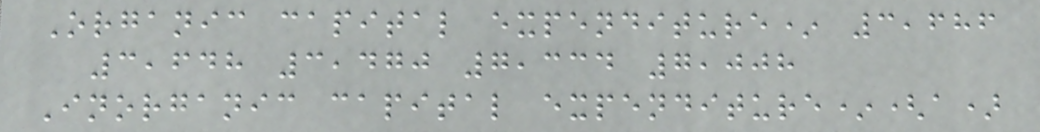Organic capital expenditure* 3,686
3,648 3,470 7,334 7,008
Inorganic capital expenditure*(a)
